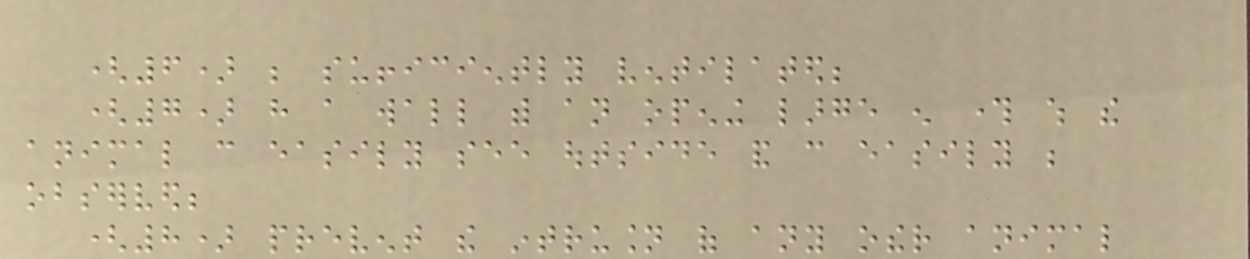(6) be sufficiently ventilated;
(7) have a wall with an opening large enough through which the
animal can easily see outside and can easily be
observed;
(8) prevent the intrusion of any other animal
